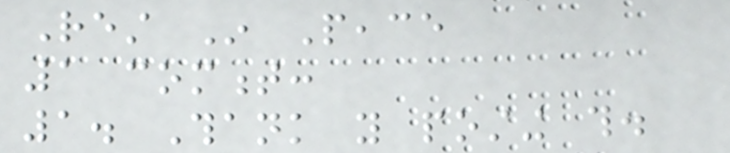Rest In Peace
1 comment:
1. Thank you posting this.
